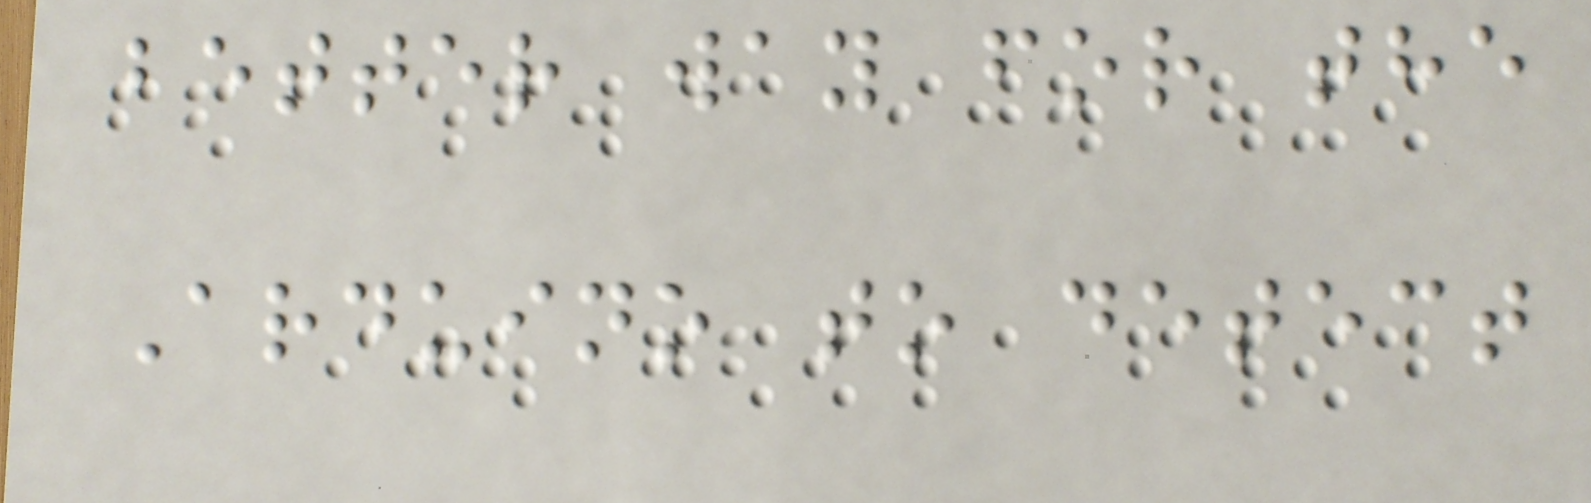better way for the
Arduino to detect
